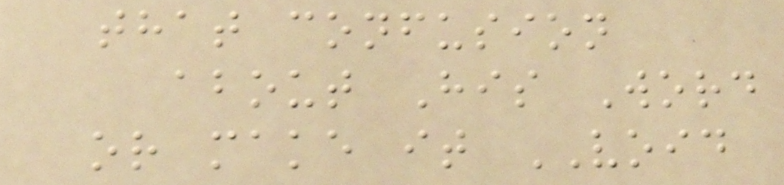that confusion
about His Word
or make it VOID
